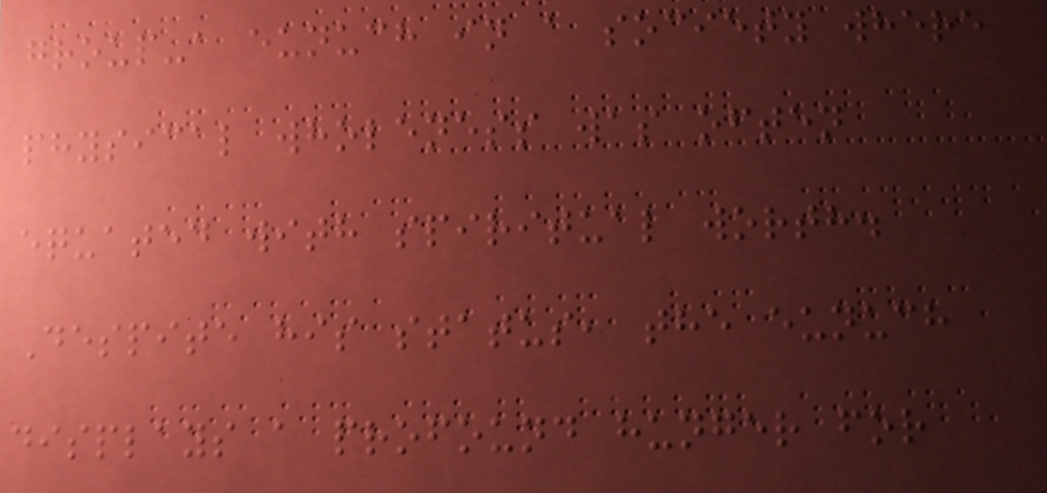group-a eunuch in a society where
physical wholeness was often
equated with spiritual worth.
Despite his status, the eunuch
displays a profound hunger for
